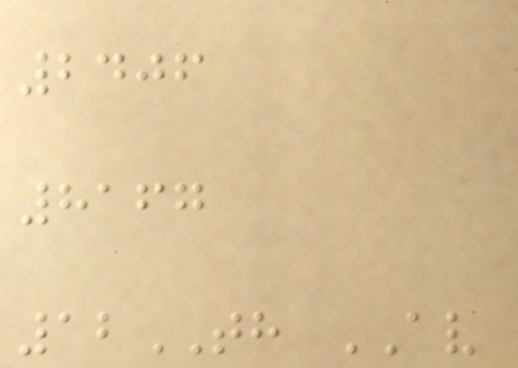2406
8167
12TH AV
